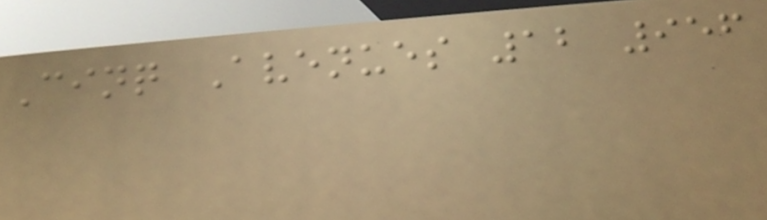Cinq Avenues 12 956
